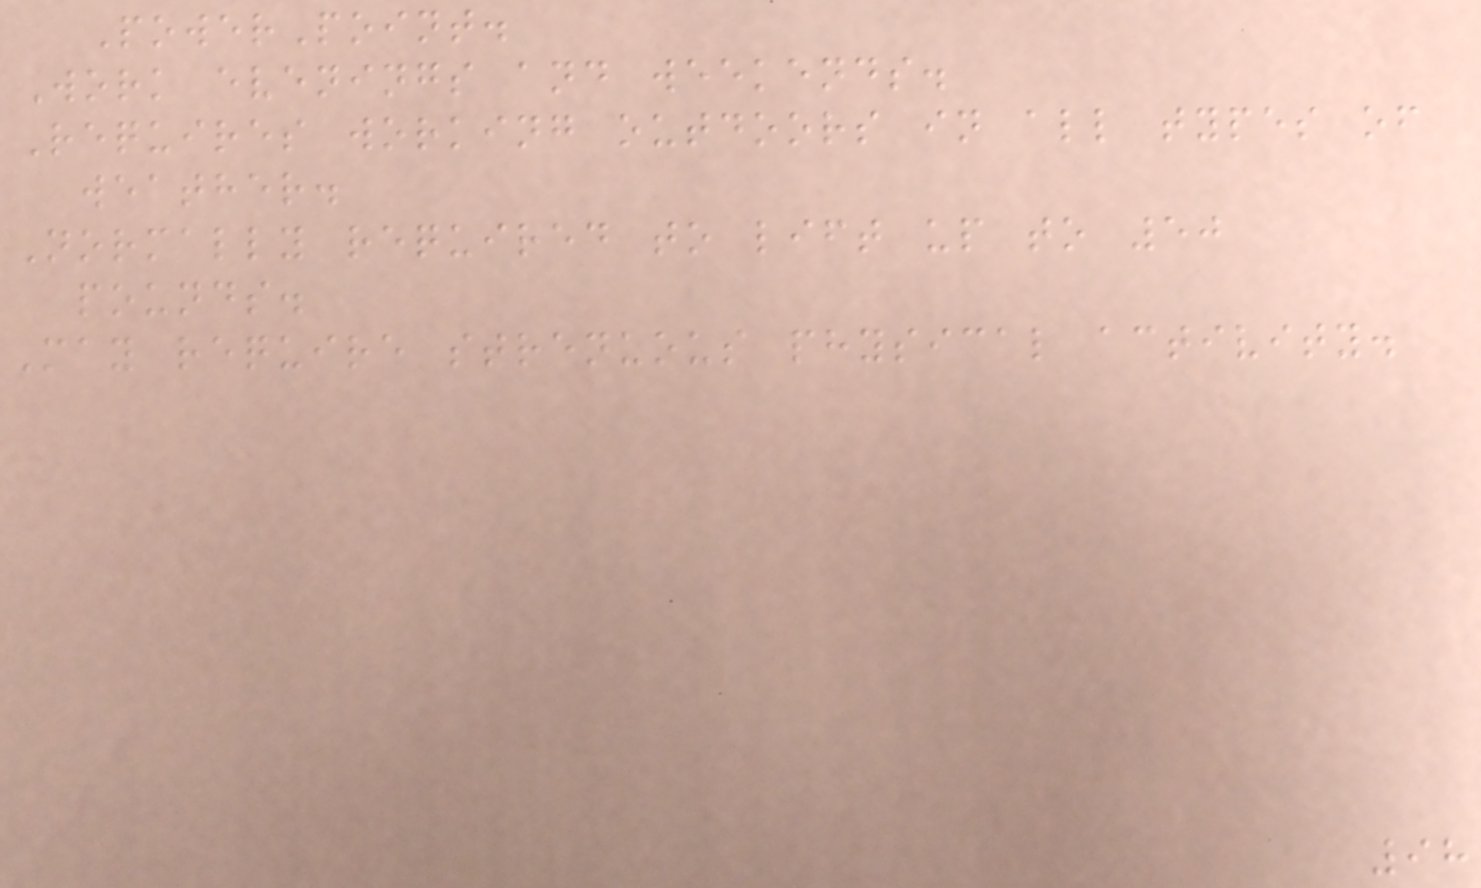PowerPoint.
Work evenings and weekends.
Requires working outdoors in all types of
weather.
Normally required to lift up to 50
pounds.
May require strenuous physical activity.
98
